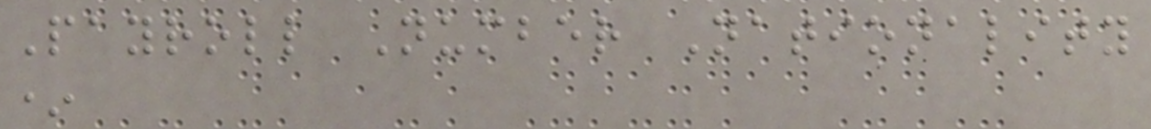Payroll Number Nationality
*
